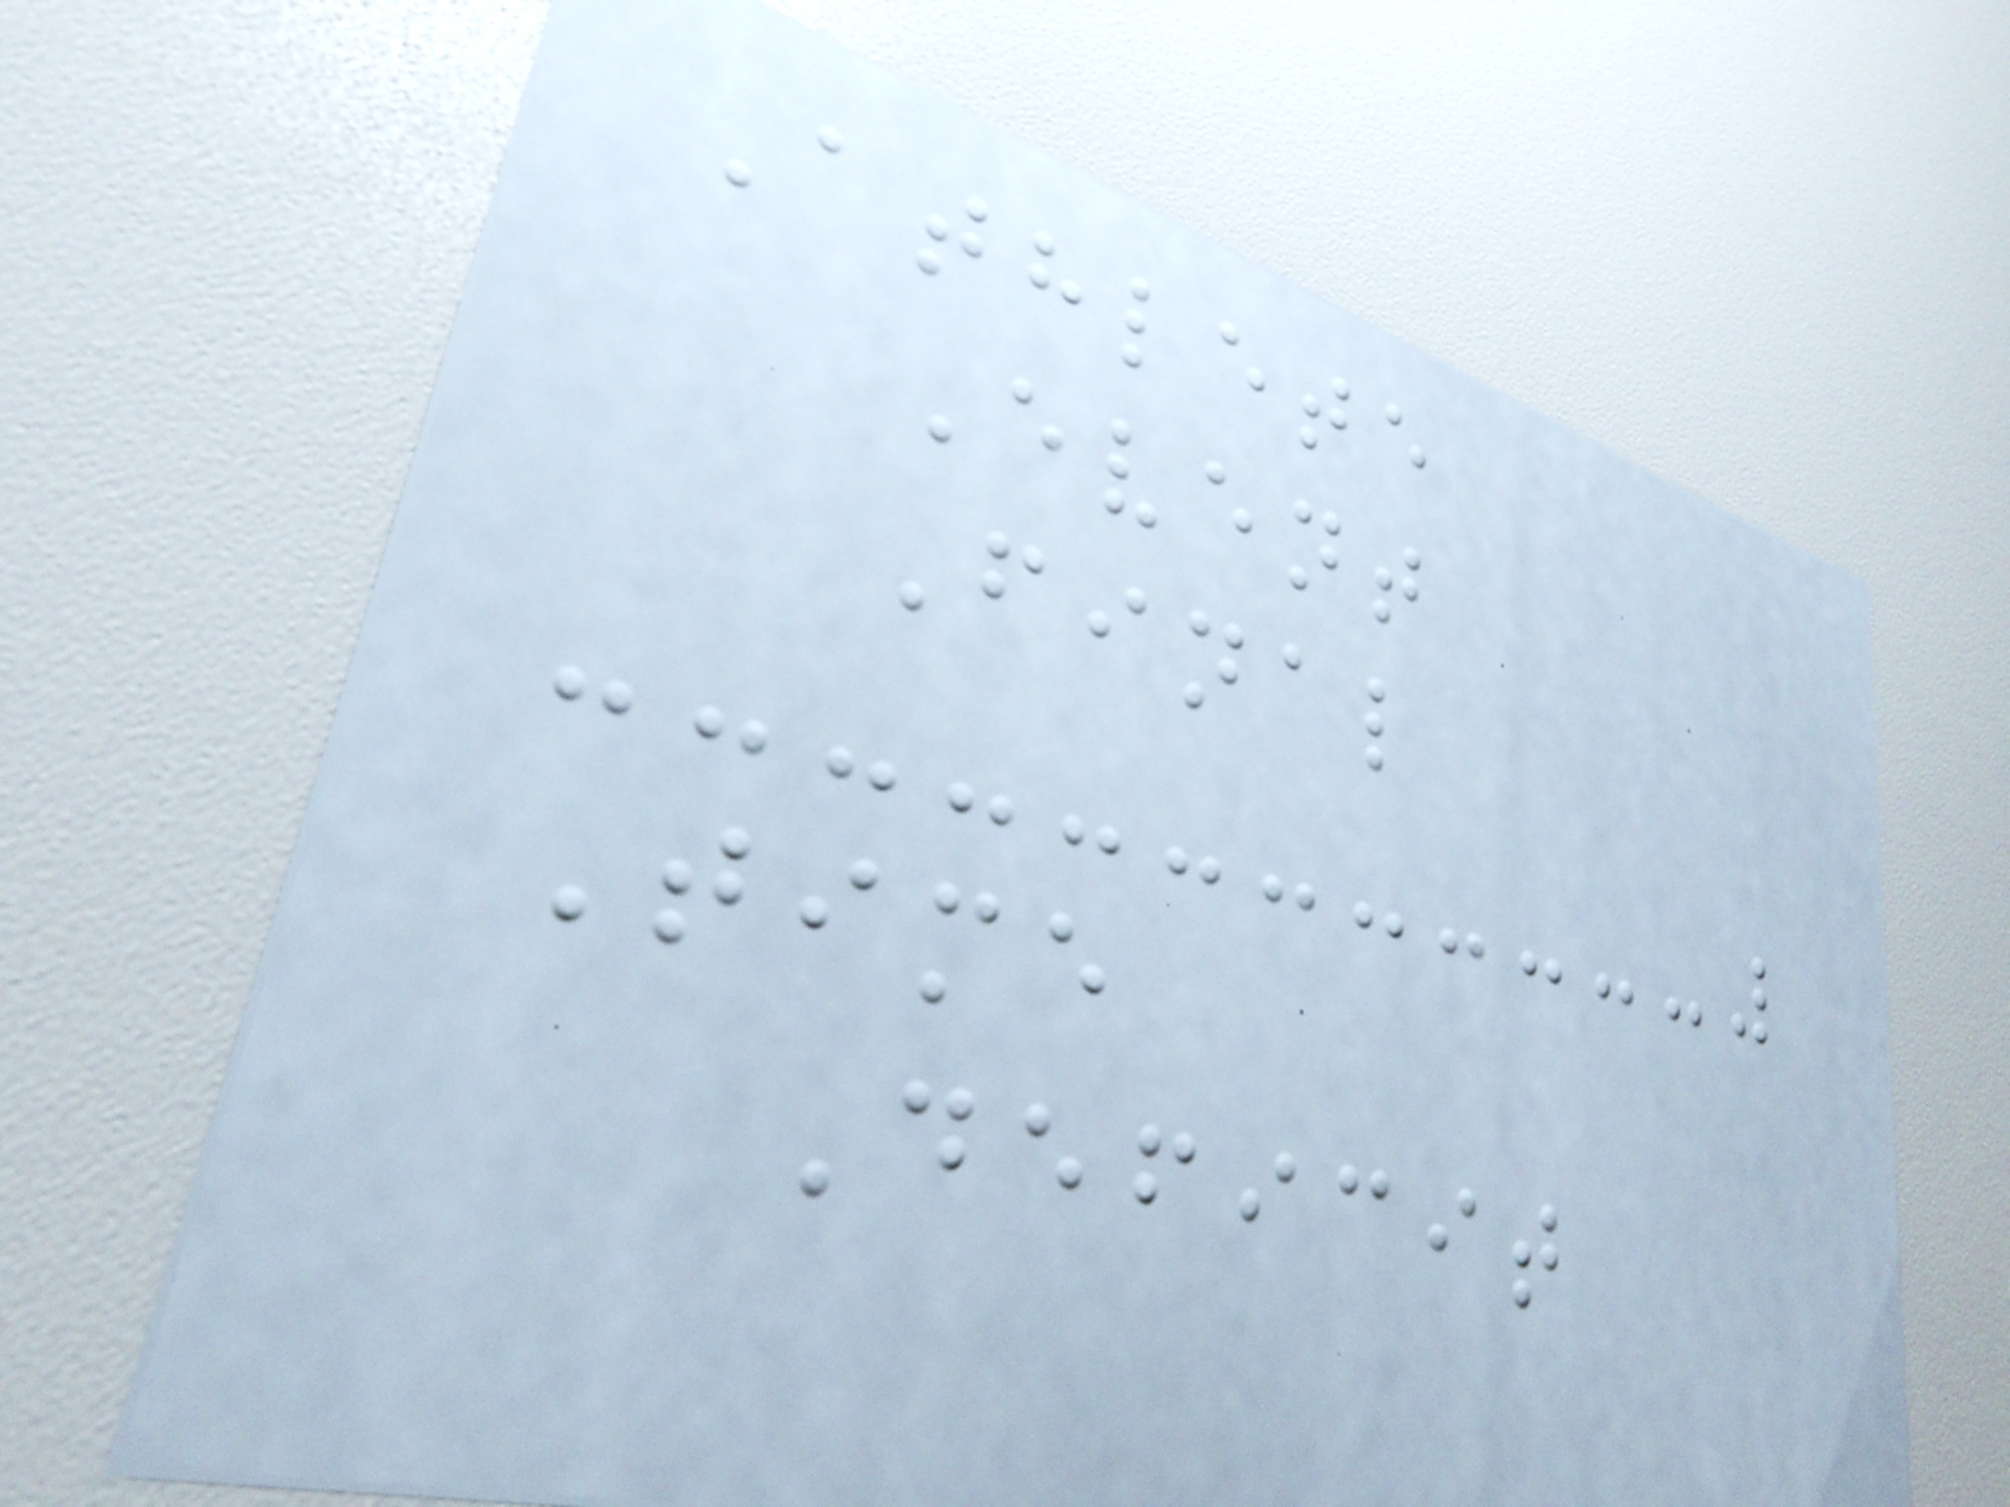Athlete
Event
Final
Time
Deficit
